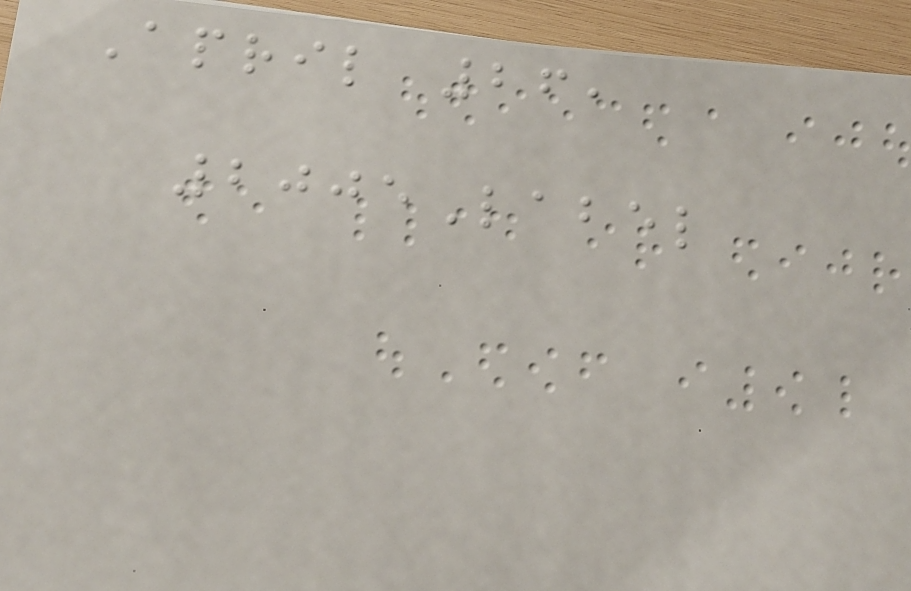April 26,
2005Label
